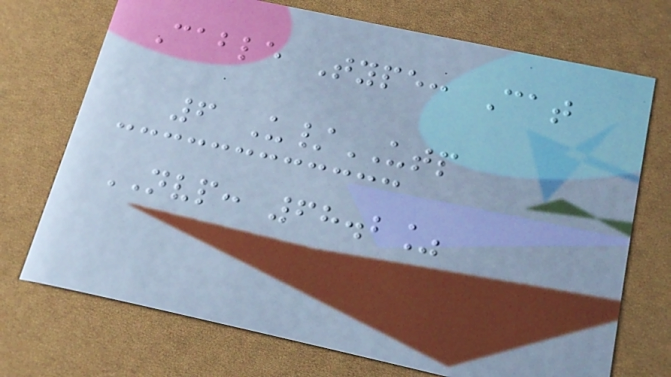Cable Type: Cat
6 U/UTP
NVP: 68.2%
